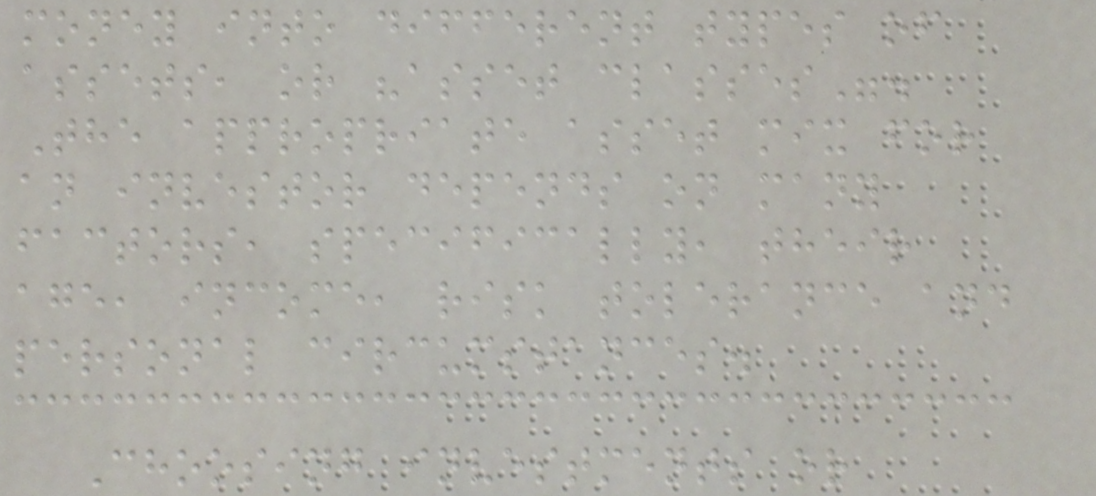money into different types of
assets, or "asset classes".
The appropriate asset mix for
an investor depends on many
factors, specifically, their
age, income, risk tolerance and
personal circumstances.
Choosing investments or
